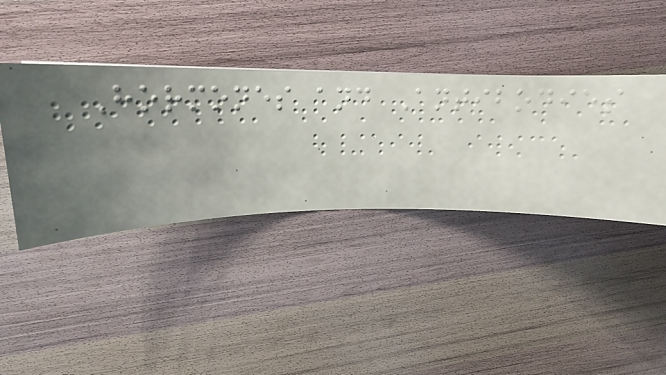Hormones and Antibodies
